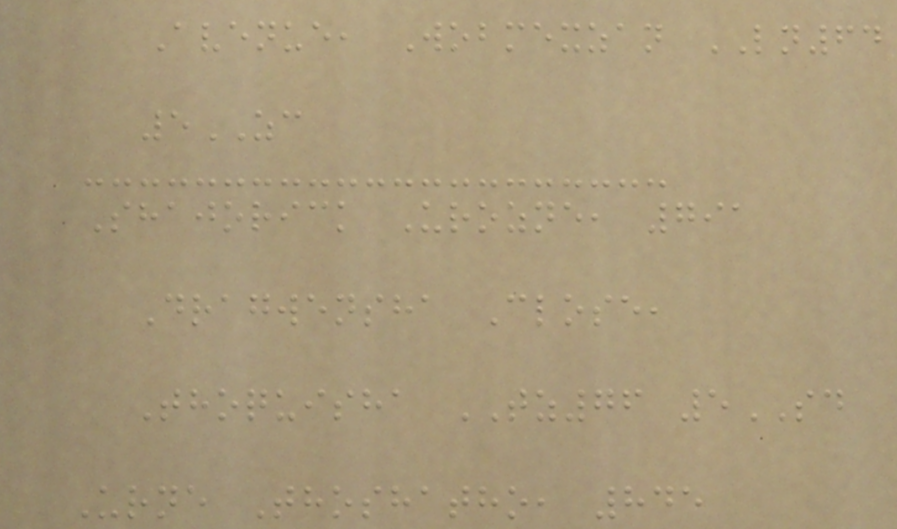Avenue, Wobmexzan LN64
5ZC
Shajorick Urozne, 791
Dragwensha Close,
Thoquisha TZ76 5SD
Urne Thoshatho, 845
